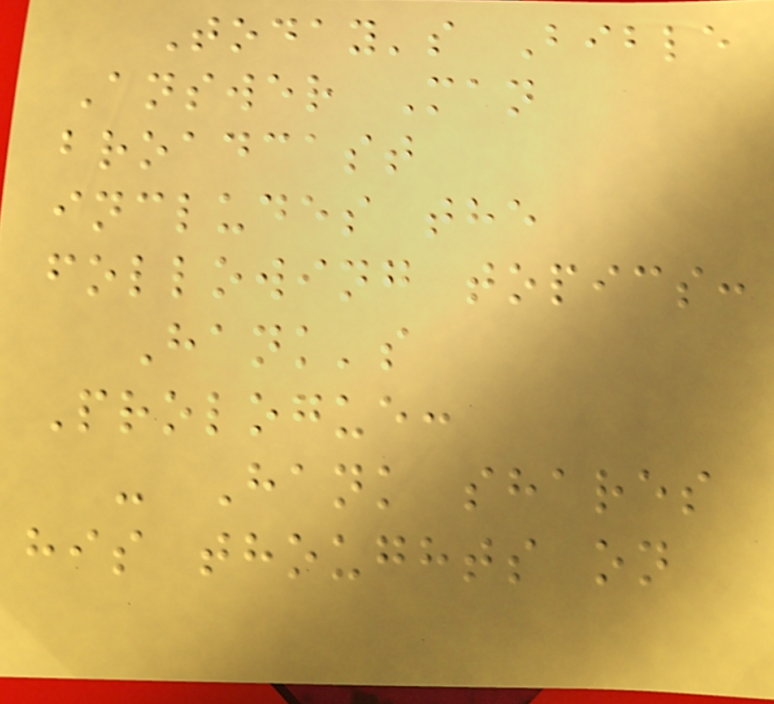Today's Bible
Answer Man
broadcast
includes the
following topics:
Hank's
Prologue:
- Hank shares
his thoughts on
